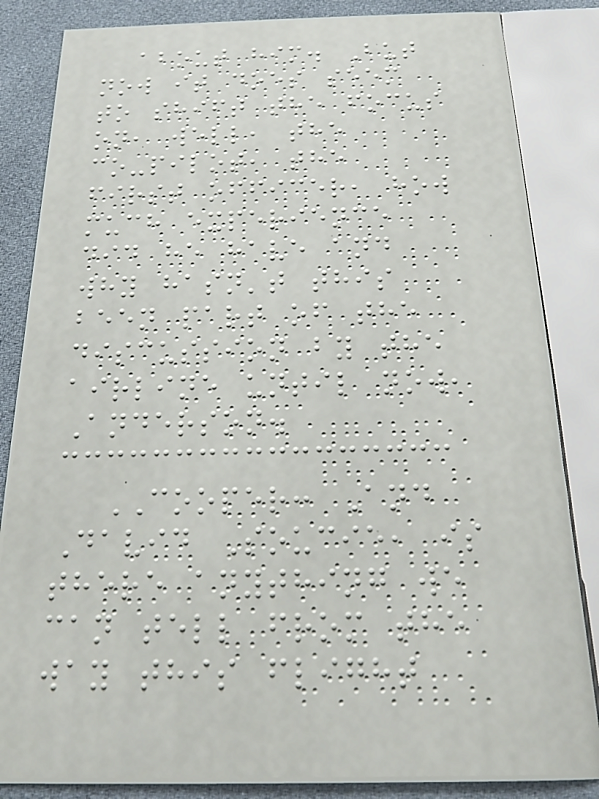about him. But
now it does seem
to shift the focus
on, well, the
co-pilot, the
first officer, how
much experience
did he have and
why hasn't this
been part of the
discussion by the
airline until now,
Anderson.
COOPER: And
David Soucie, is
there anything we
can tell from the
way this flight
